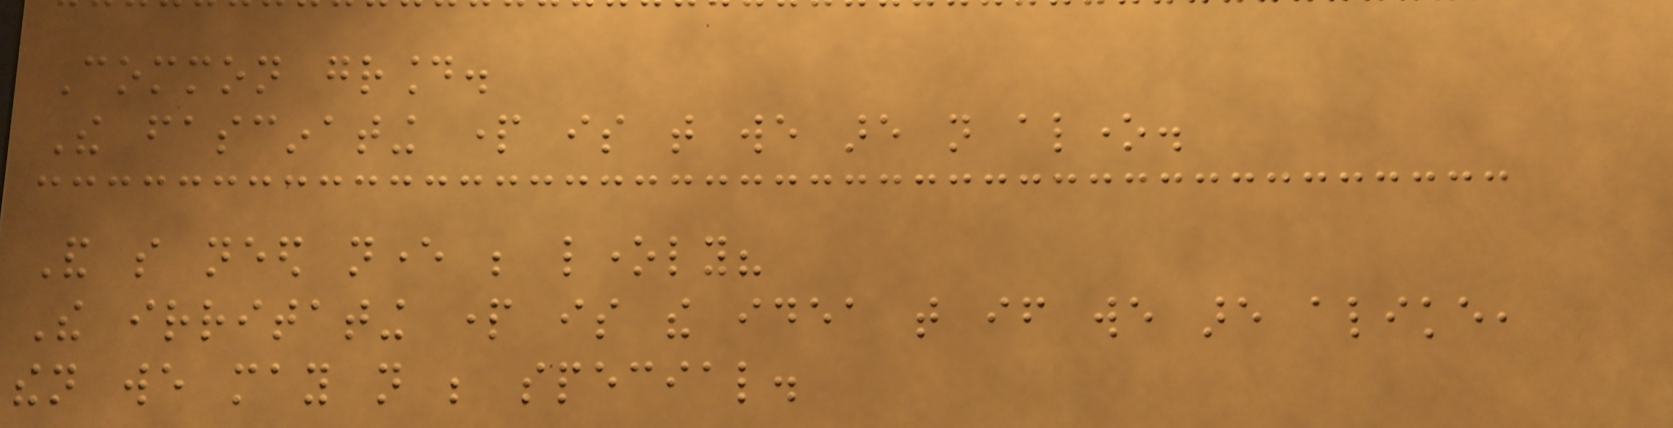Common ground.
The fascinating part is that we are not alone.
And so need never be lonely?
The irritating part is the idea that if we are alike,
then we may not be special.
